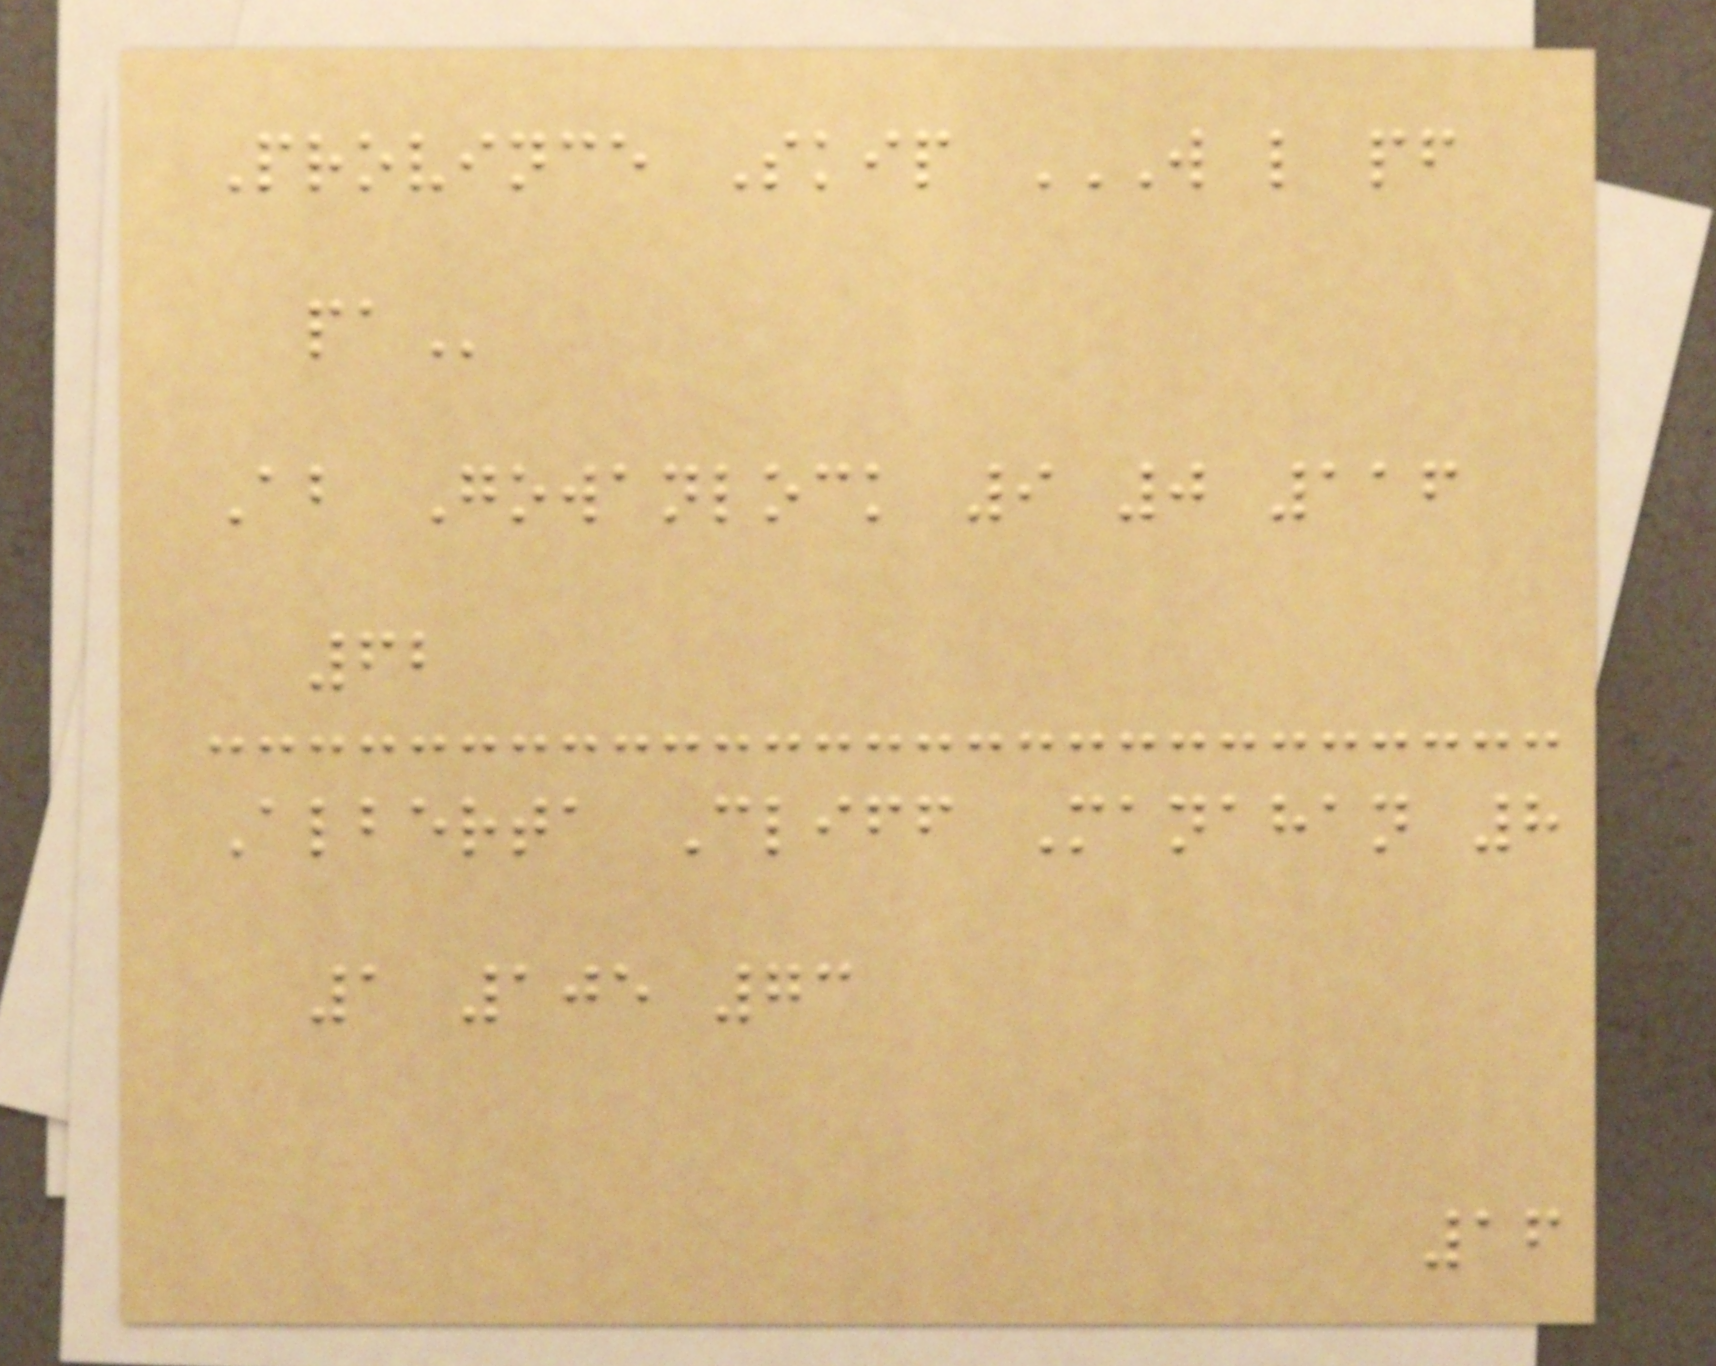Province Skip W L PF
PA
Ab Gowanlock 9 0 116
62
Alberta Cliff Manahan 8
1 105 73
16
